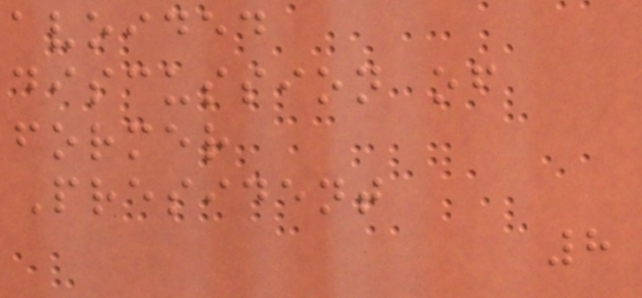avoided
discussion of
former
President
8
